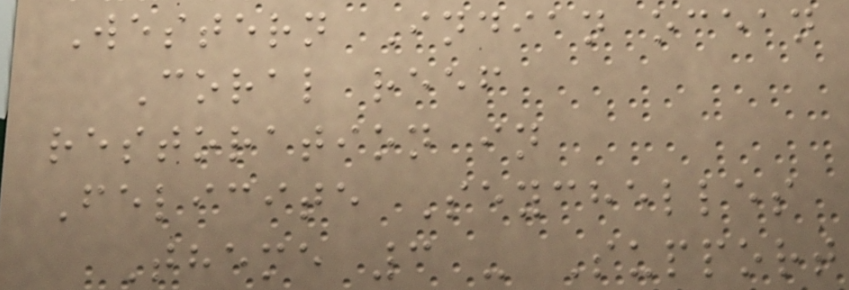Western Indian ocean
Coral reef
restoration in
Felicite Seychelles
Theme 3 - Support
